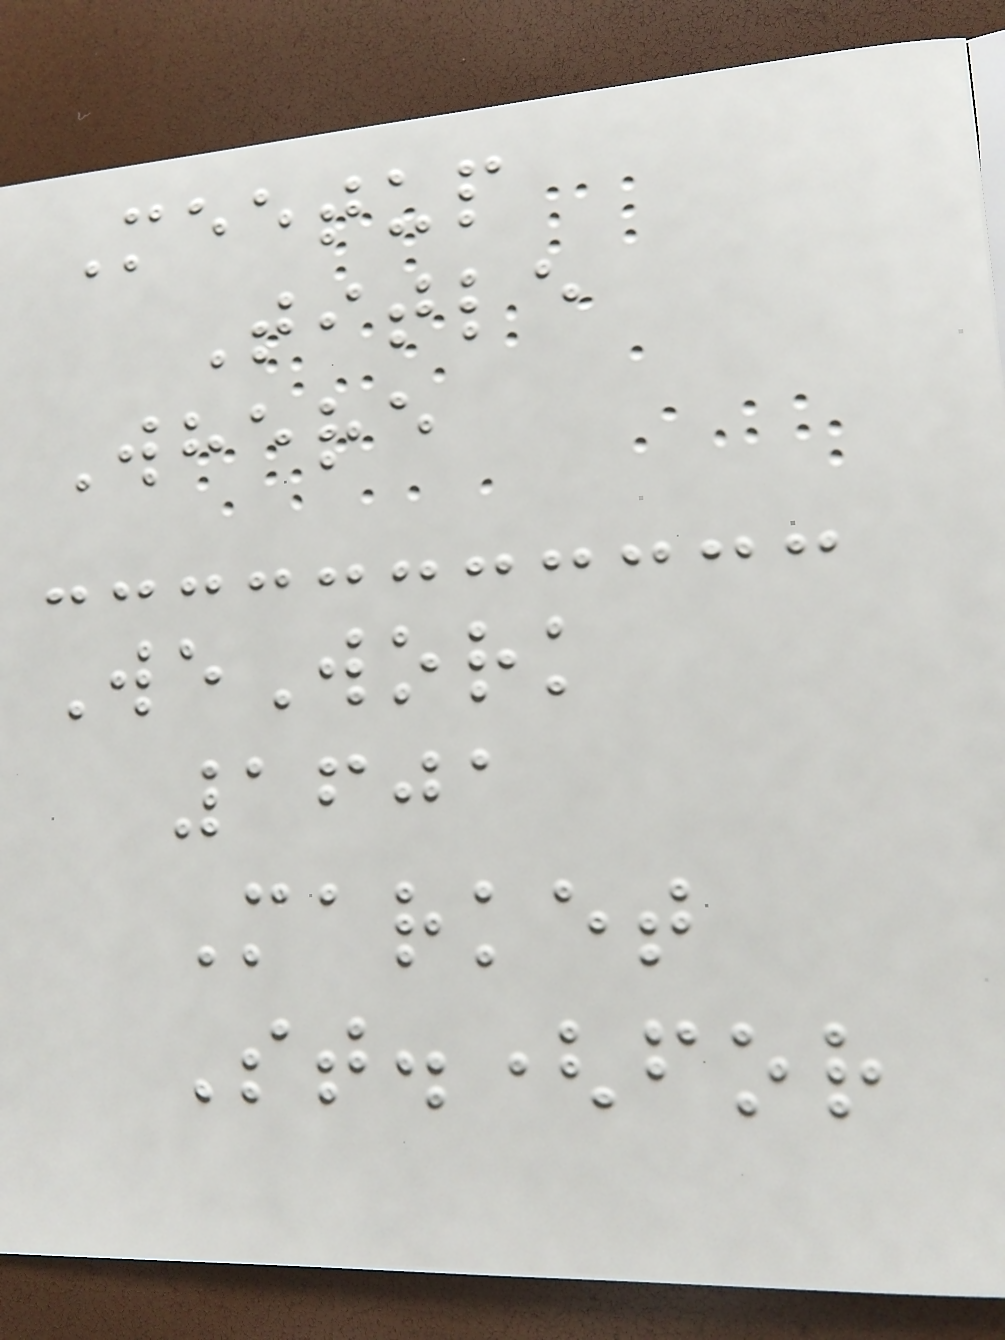Meetup
Title
Where
WeWork
1601
Market
St.(for
